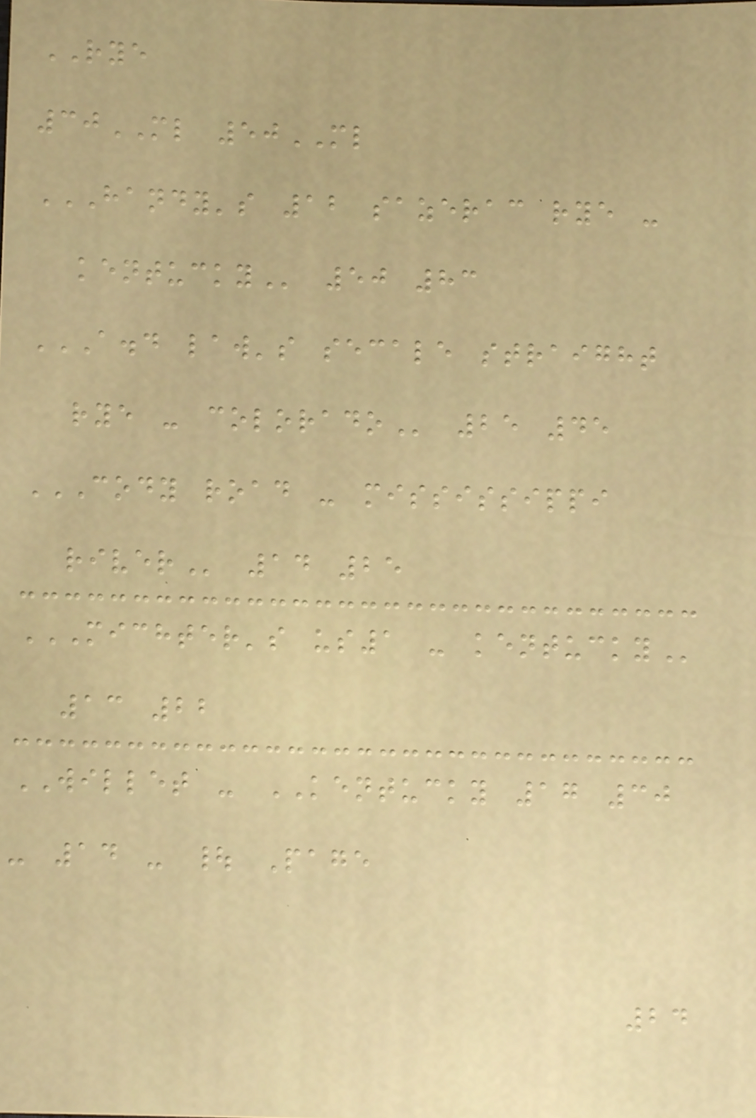RYE
30ML 50ML
HANDY'S 12 SAZERAC RYE -
KENTUCKY 50 83
A.D LAW'S SECALE STRAIGHT
RYE - COLORADO 25 45
CODY ROAD - MISSISSIPPI
RIVER 14 25
MICHTER'S US1 - KENTUCKY
13 22
WILLET - KENTUCKY 17 30
- 14 - | Page
24
